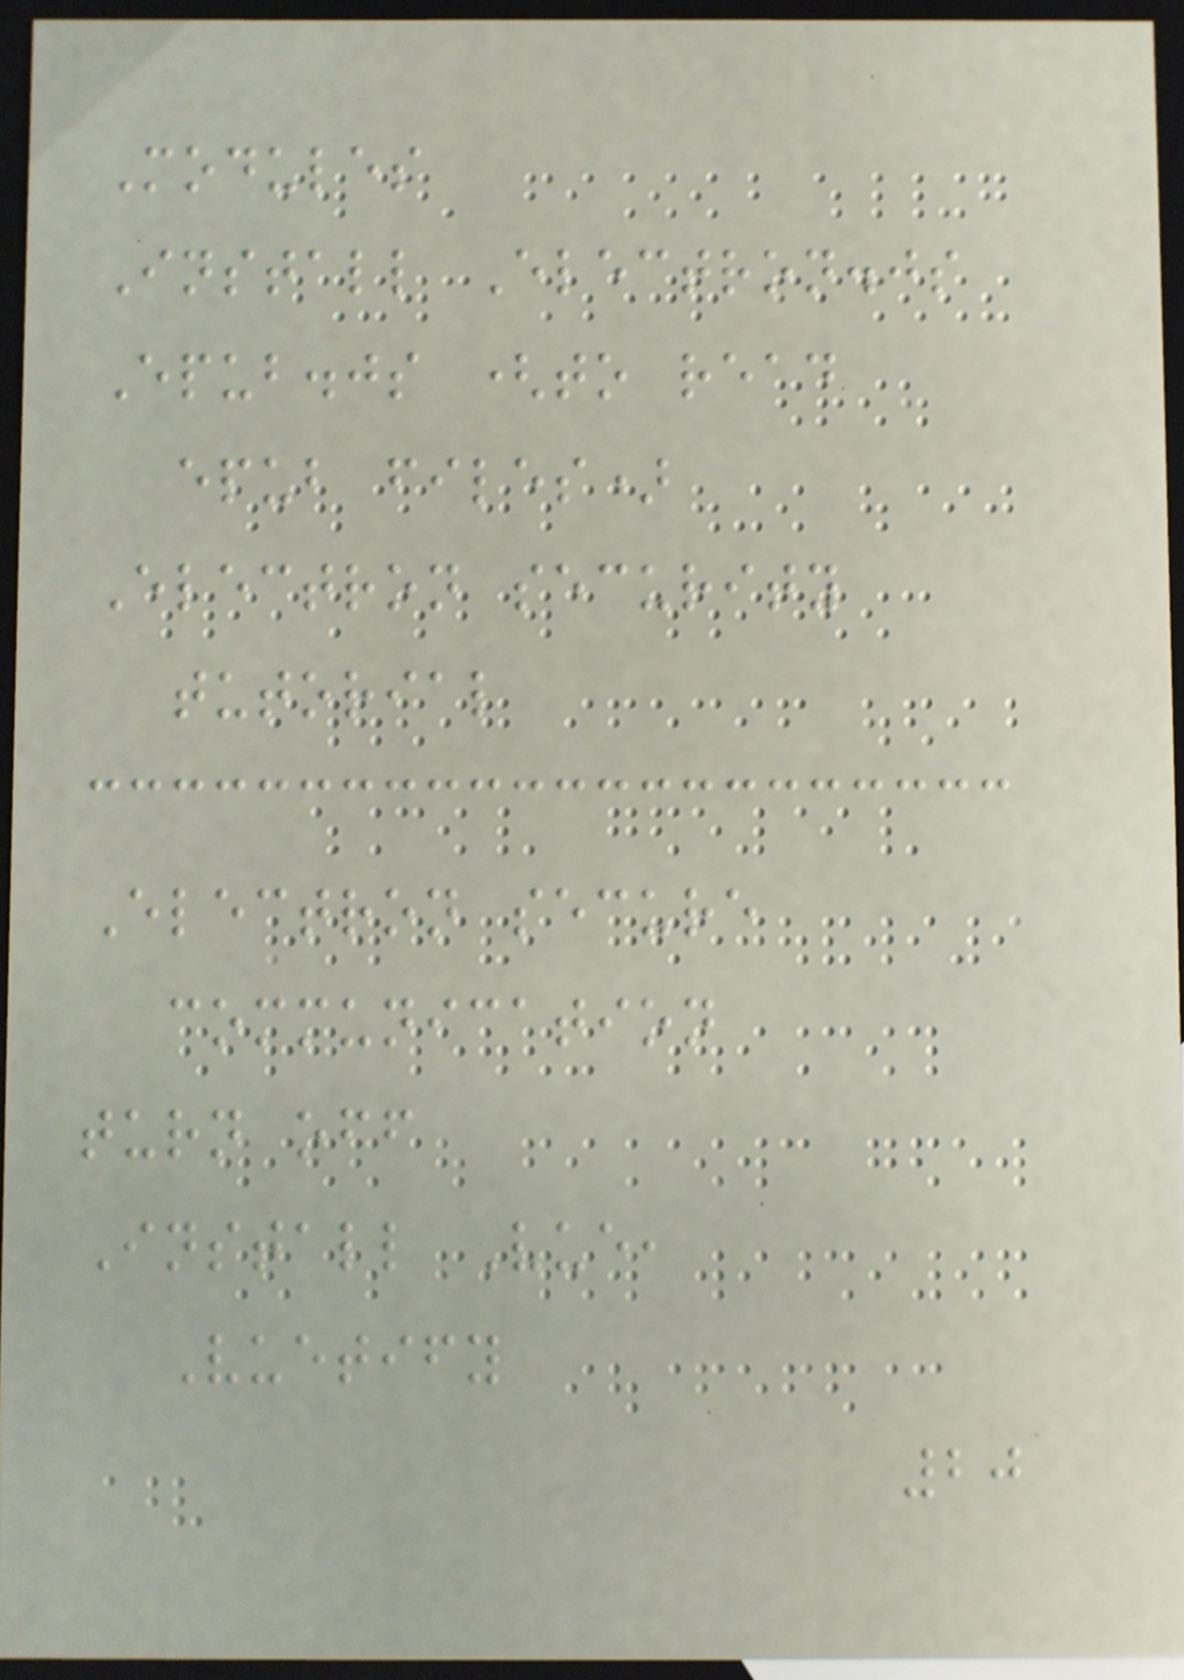Modules
Install Electron.js
Epub.js (to read
epub files)
Electron security
tutorial
Electron secure
communication
turn off
Install Vue,
Vuetify
20
